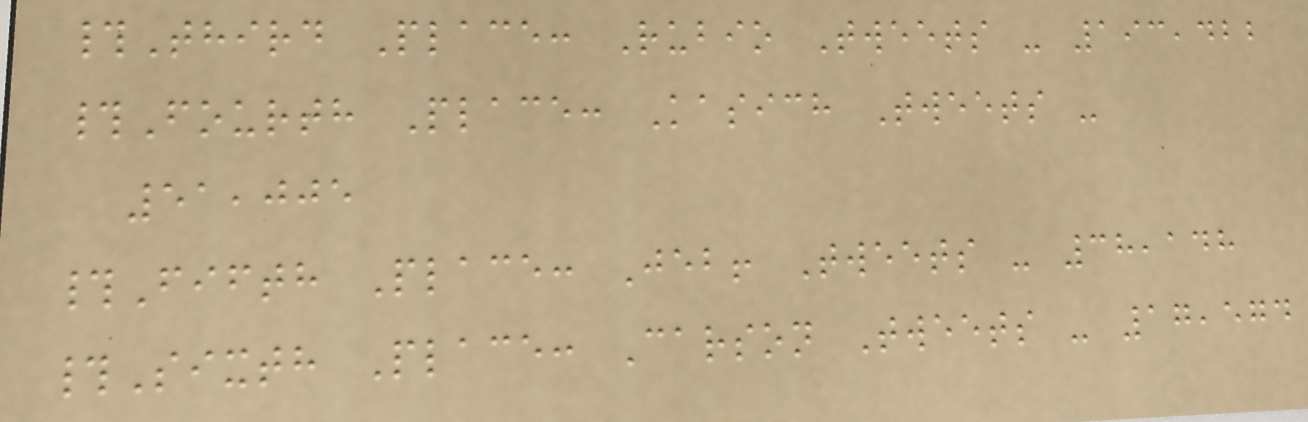#Third Place: Rubio Tweets - 193,422
#Fourth Place: Kasich Tweets -
51,005
#Fifth Place: Jeb! Tweets - 38,148
#Sixth Place: Carson Tweets - 17,574
